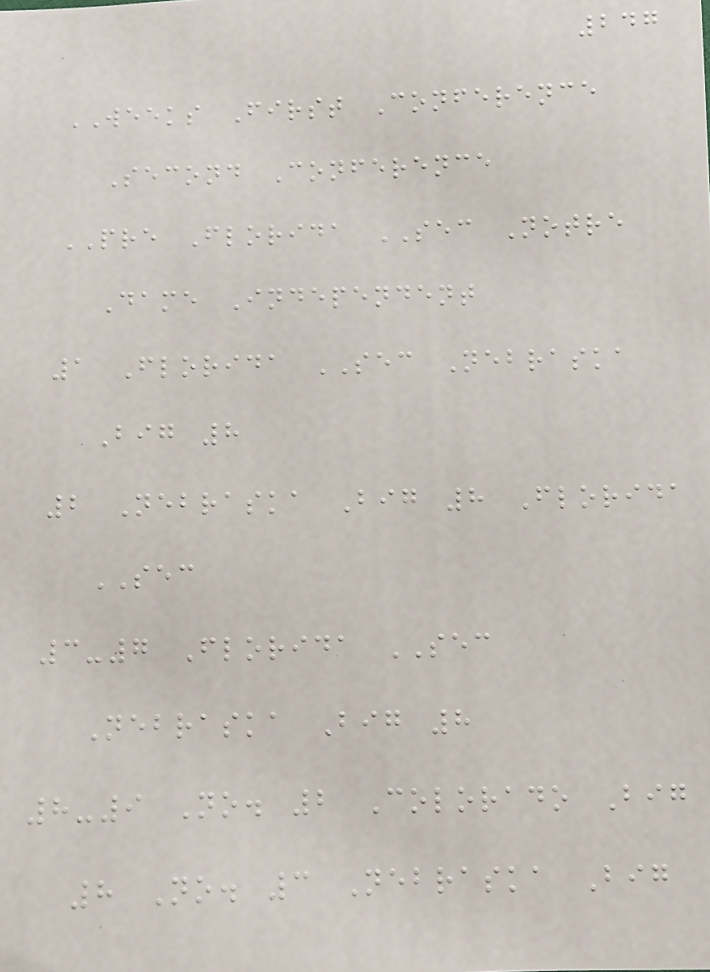247
WEEKS First Conference
Second Conference
PRE Florida SEC Notre
Dame Independent
1 Florida SEC Nebraska
Big 8
2 Nebraska Big 8 Florida
SEC
3-7 Florida SEC
Nebraska Big 8
8-9 No. 2 Colorado Big
8 No. 3 Nebraska Big
